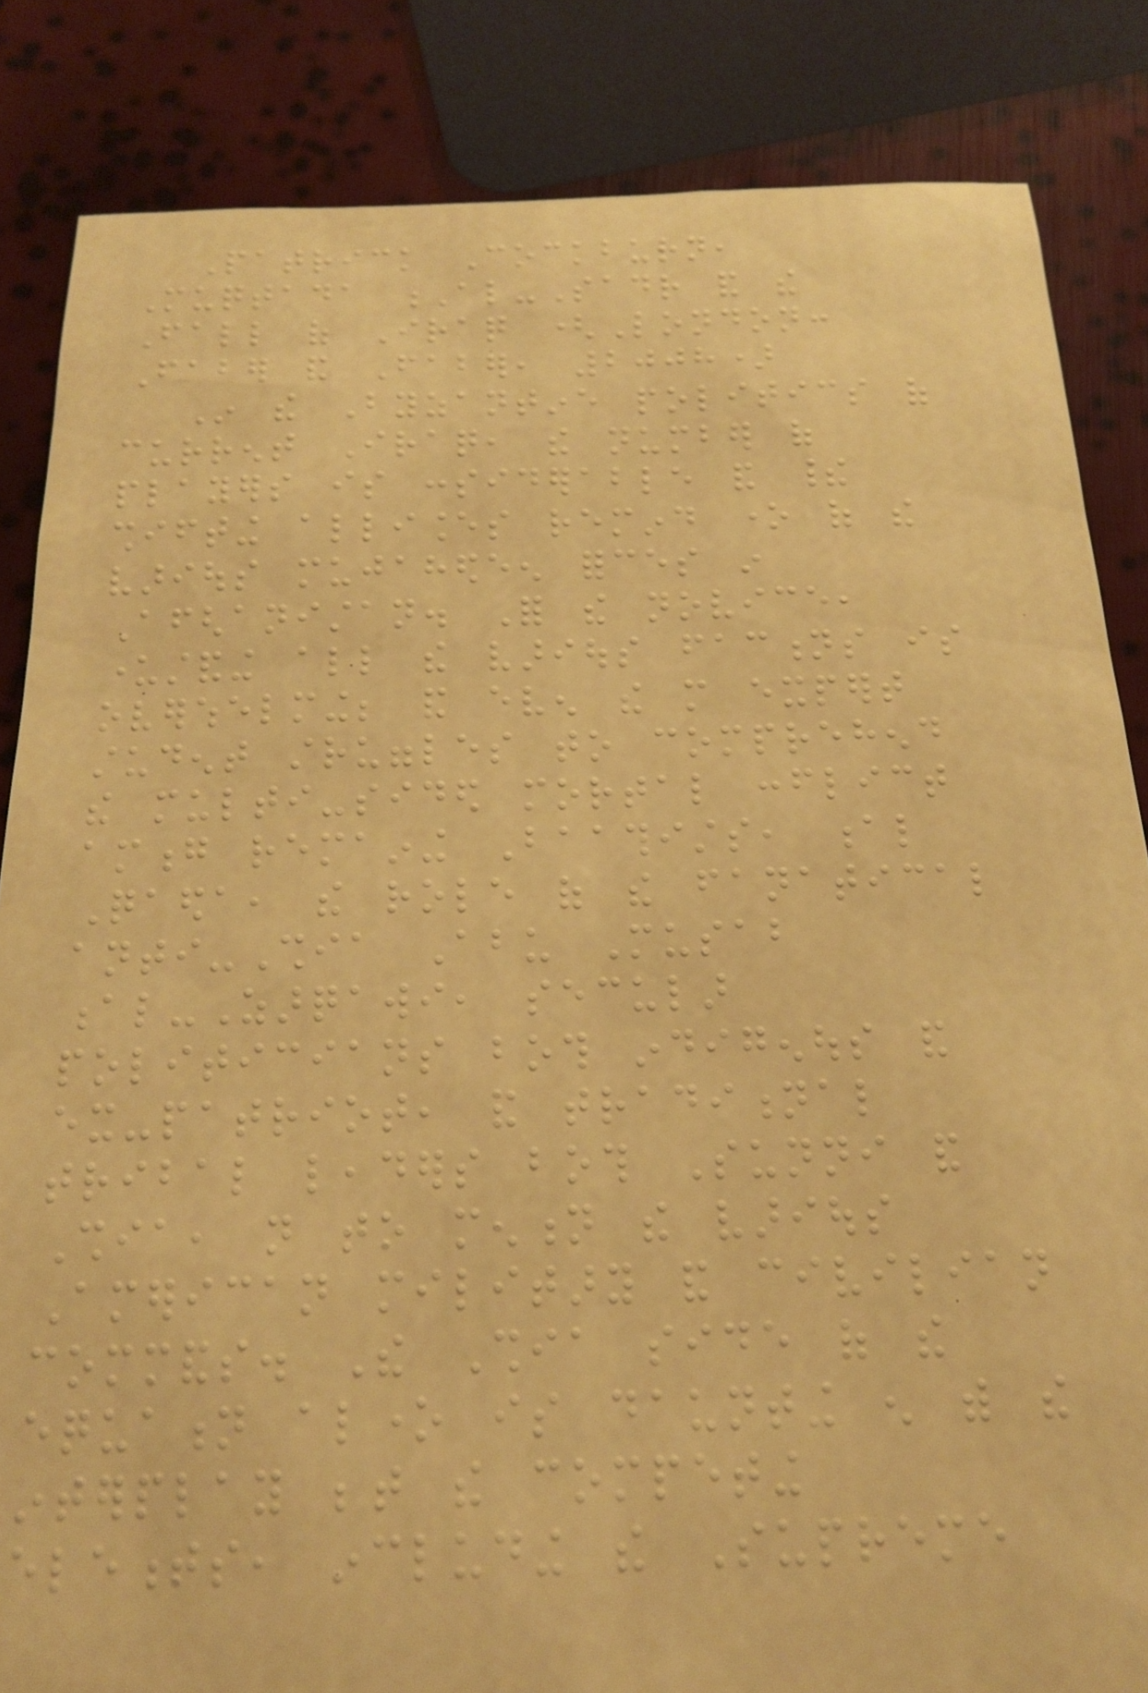Patrick Cockburn,
Muqtada Al-Sadr and the
Fall of Iraq (London:
Faber and Faber, 2008)
In the Byzantine politics of
current Iraq, the number of
players is considerable and their
shifting alliances remind one of the
various mujahedeen forces in
Afghanistan. For the novice,
understanding all the various factions is
overwhelming; and even the more expert
student struggles to comprehend
the multi-sided mortal conflict
among remaining Baathists, al
Qaeda, the role of the fanatical
anti-Shia Abu Musab
al-Zarqawi, secular
politicians both indigenous and
ex-patriot, and traditional
tribal leaders both Sunni and
Shia, not to mention the various
American military and civilian
commands. The Shia side of the
equation alone is daunting enough with the
interplay between the competing
elements, including the Supreme
